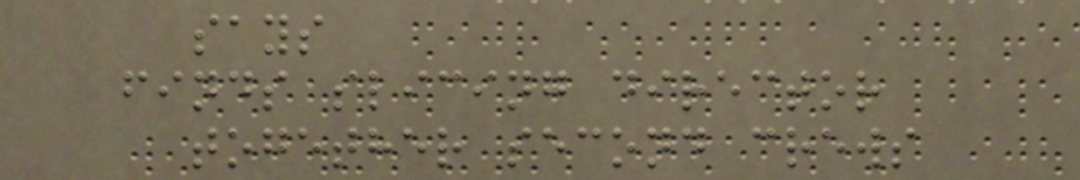says
finds slicing director
together second crews
